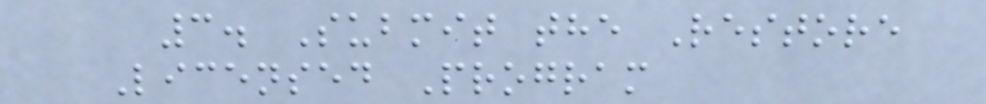3. Submit the Restore
Licensed Program
